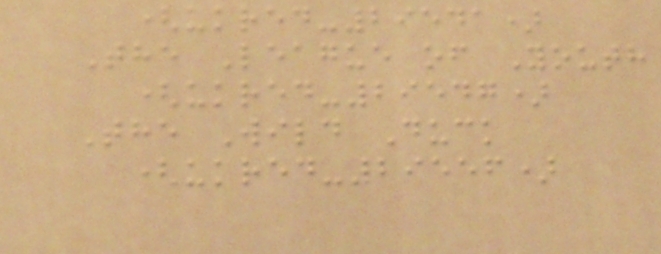(ukred-29541)
The League of Youth
(ukred-29547)
The Wild Duck
(ukred-29556)
